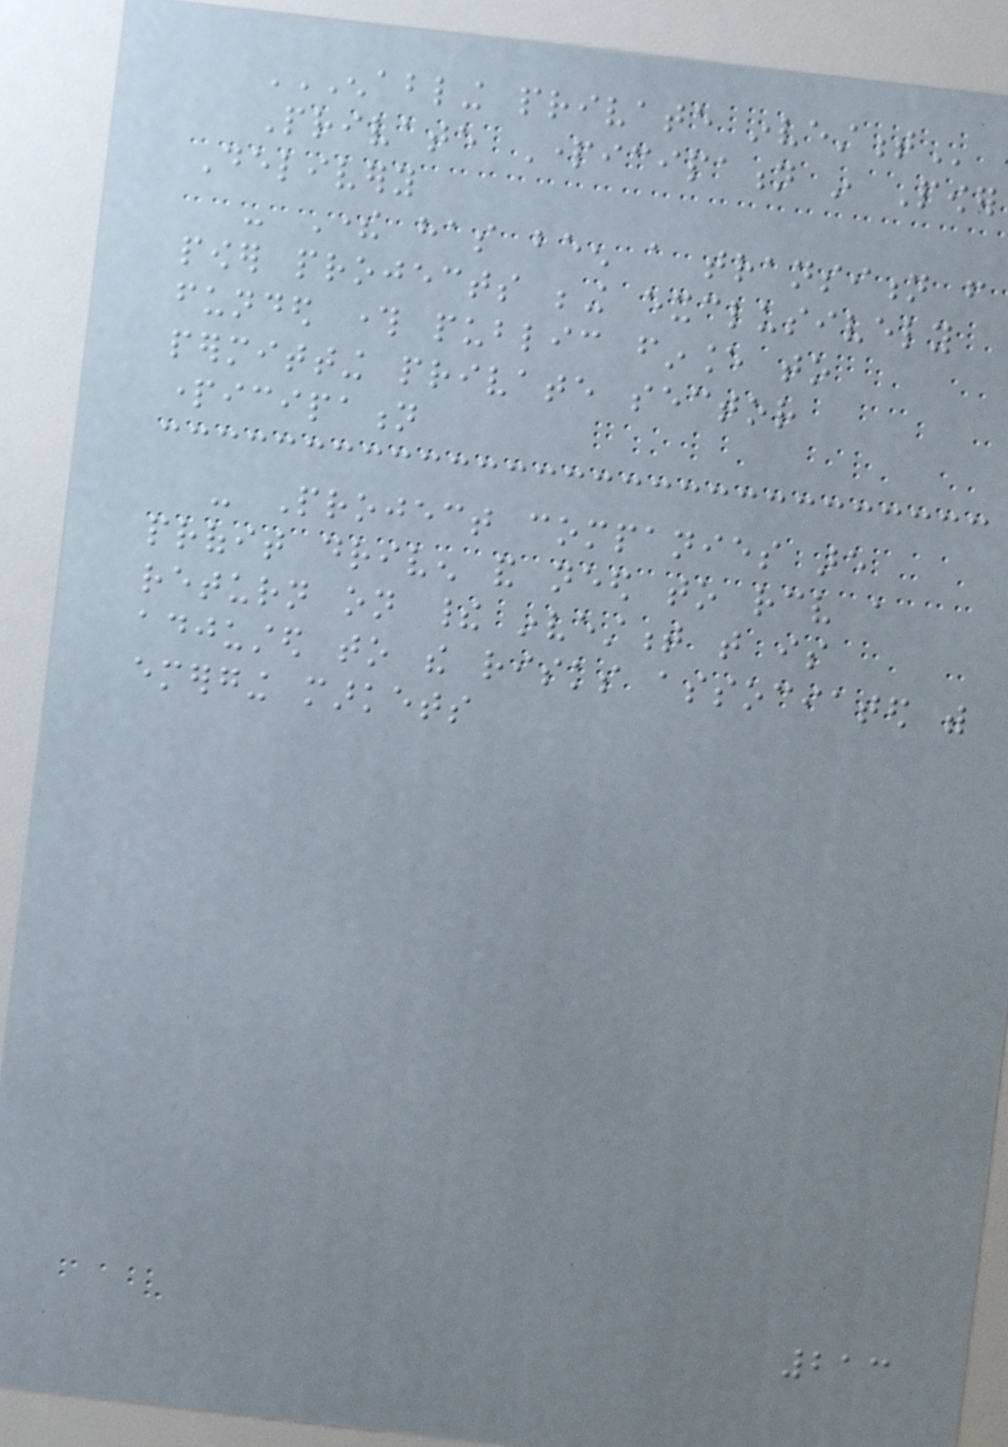ENABLING PRIVATE INVESTMENT
Private Participation in Power
Delivery
- There has been a transition from
power projects being exclusively
funded through public finance to
permitting private sector
participation
- Project companies are
profit driven and need to receive a
return on their investment that is
adjusted to the risks associated with
emerging markets
213
